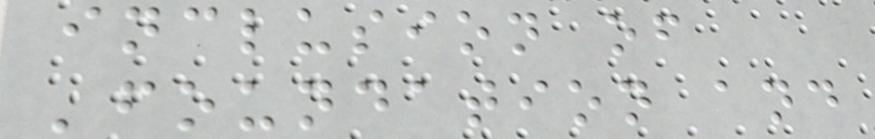inclusion of
'foundation and
